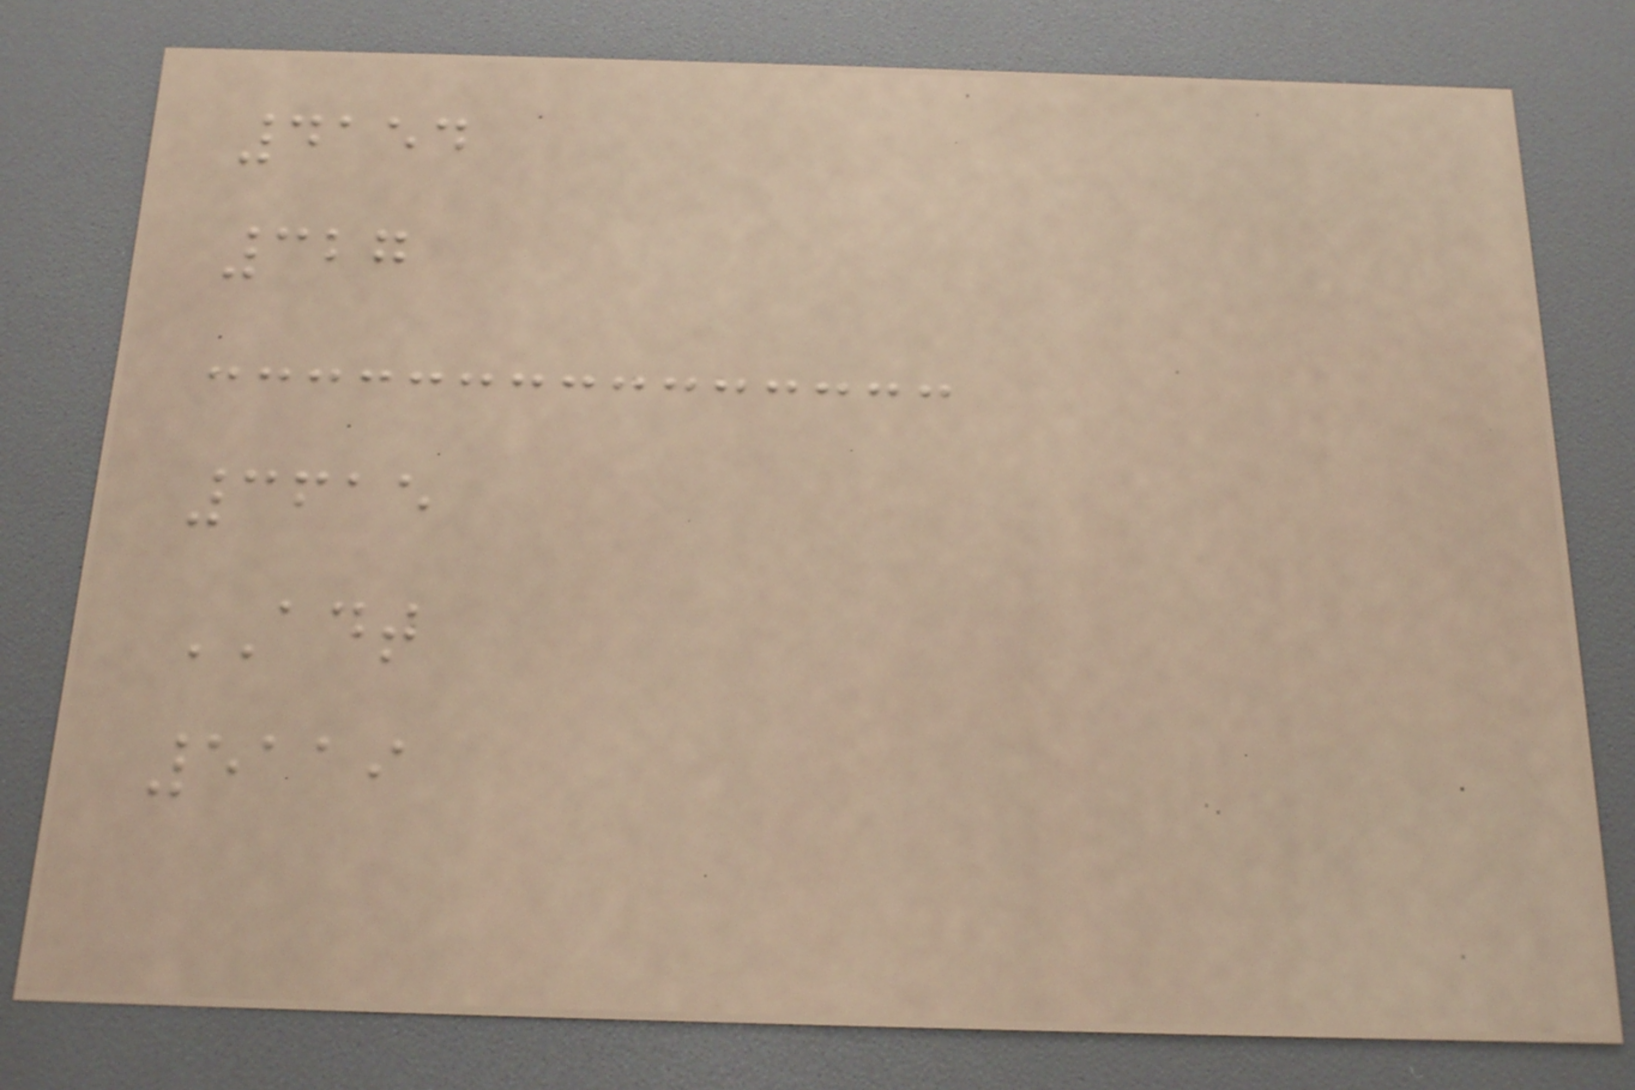4154
327
3615
ADT
5119
